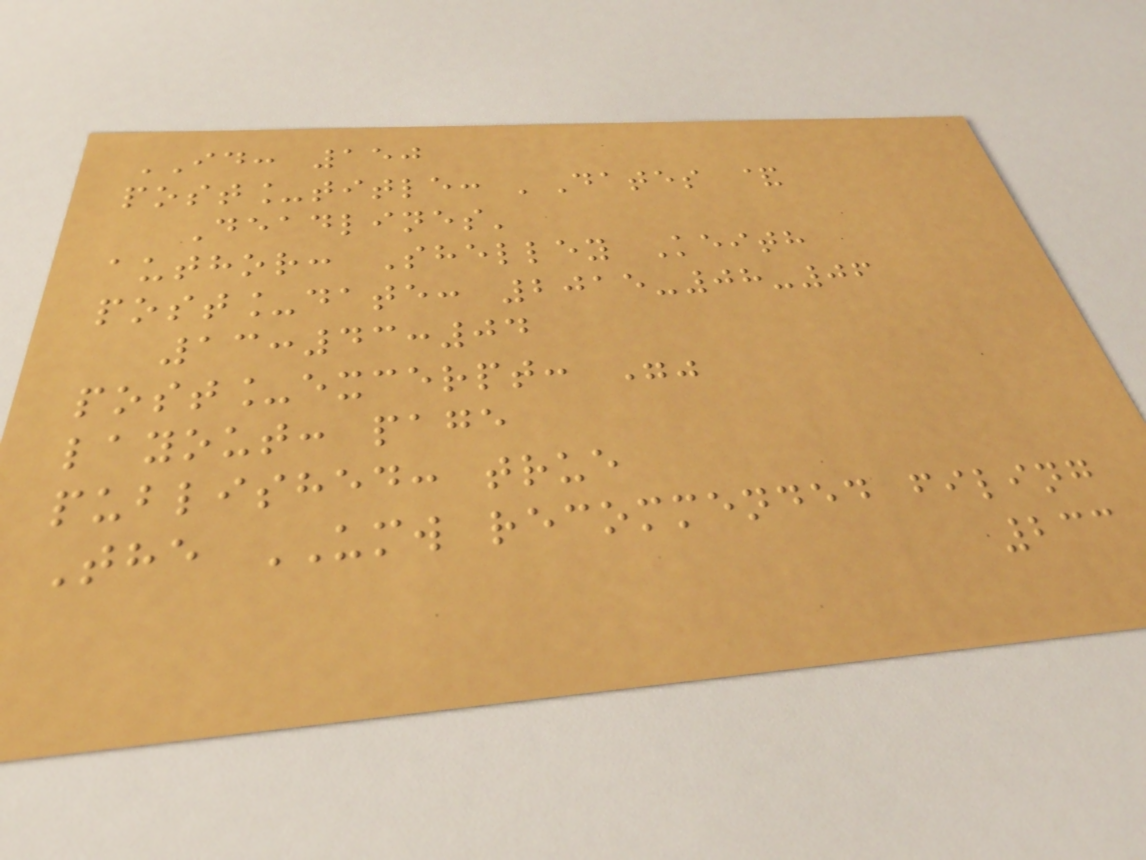ID: 150
post_title: 'Dates &
Deadlines'
author: Shelley Keith
post_date: 2015-08-06
13:43:04
post_excerpt: ""
layout: page
published: true
The UMW recommended filing
233
